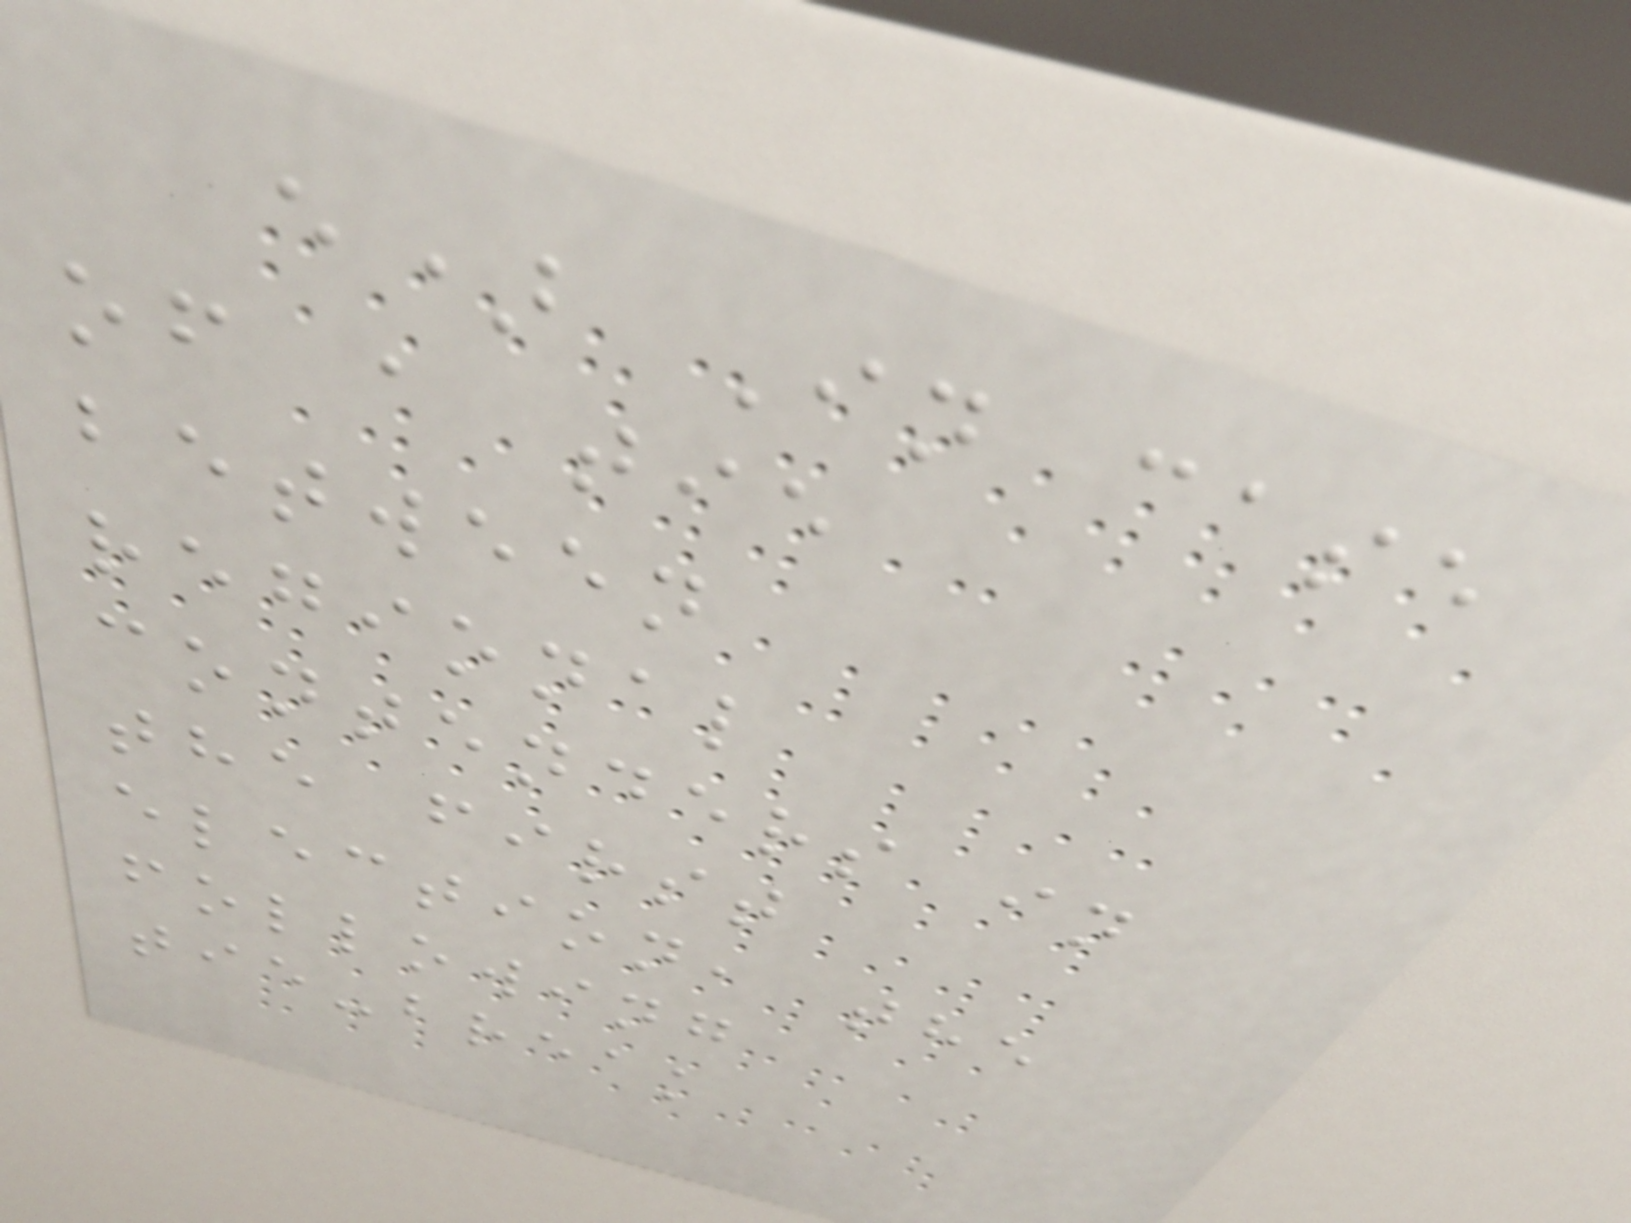e) In case
of a tie
between
regional
contenders in
the first
election, the
following
tie-break
